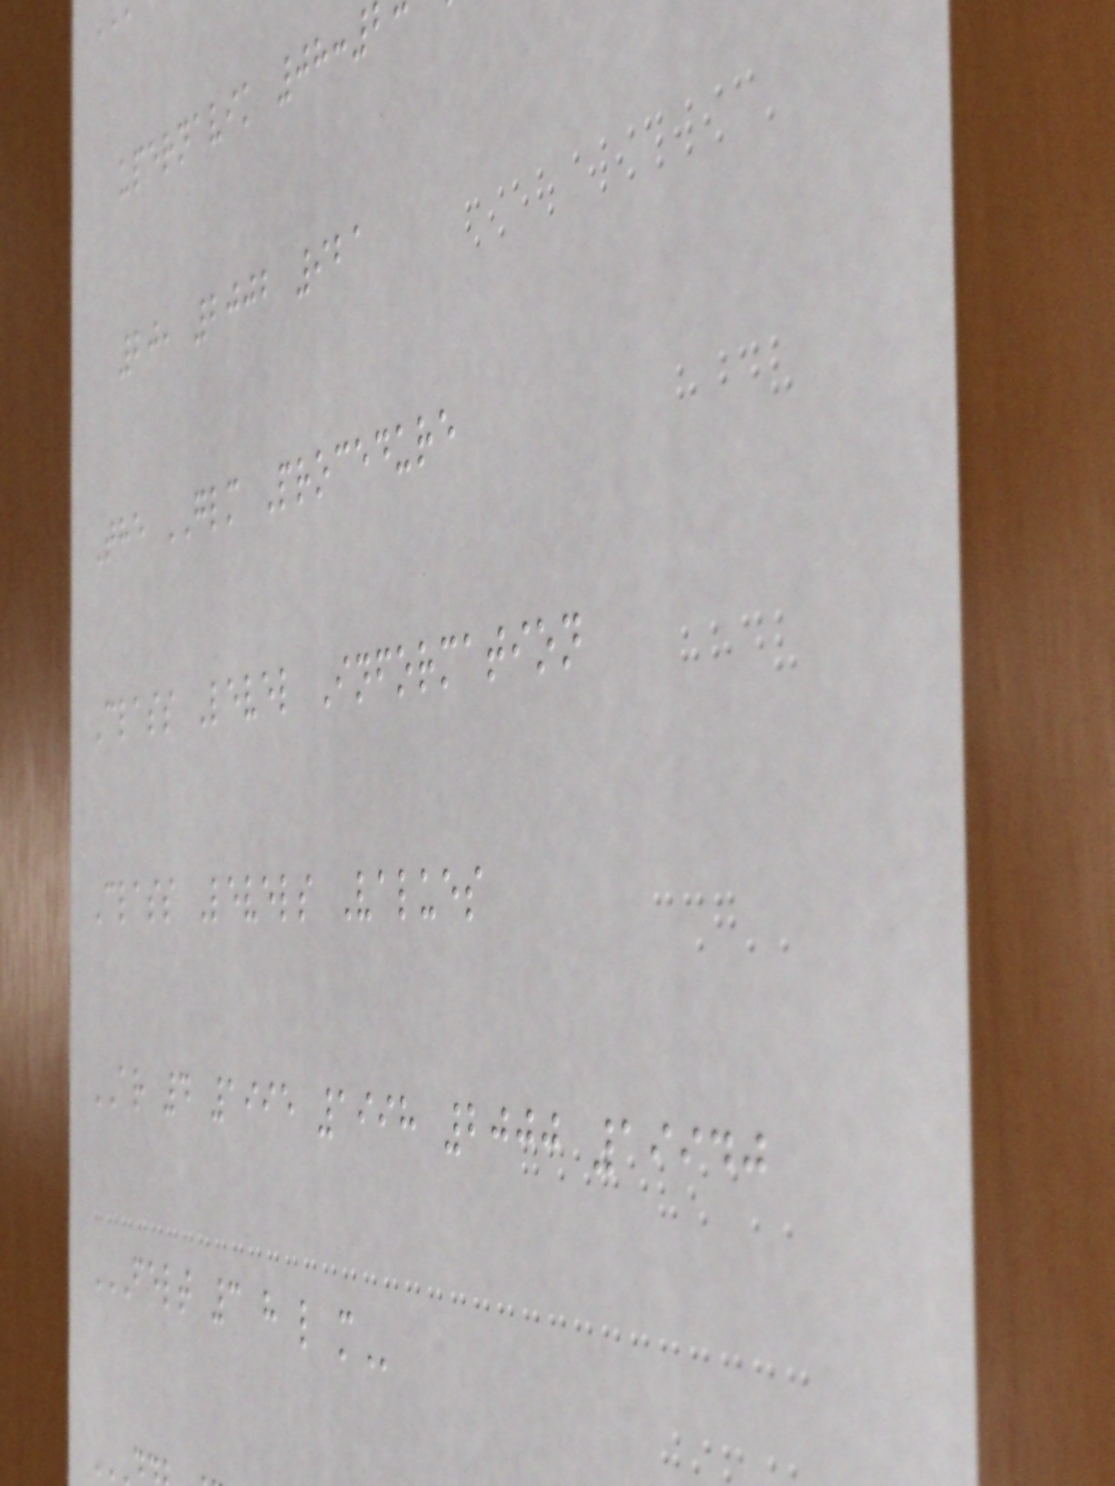upernavik 08:
20, 2002 921
The GLM Procedure
Class Level Information
Class Levels Values
AR 4 1995 1998 2000 19940
FELT 3 H L M
